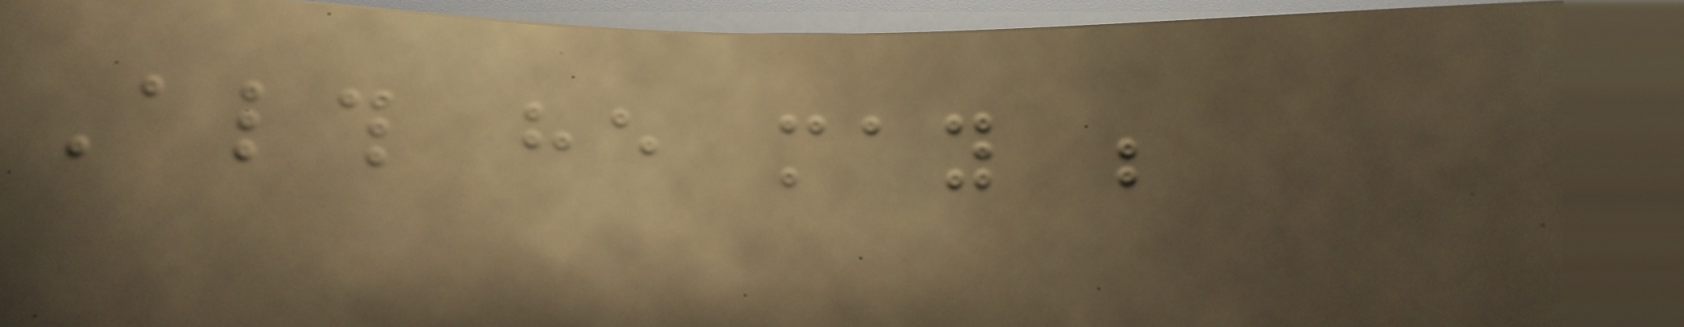Although he may be
